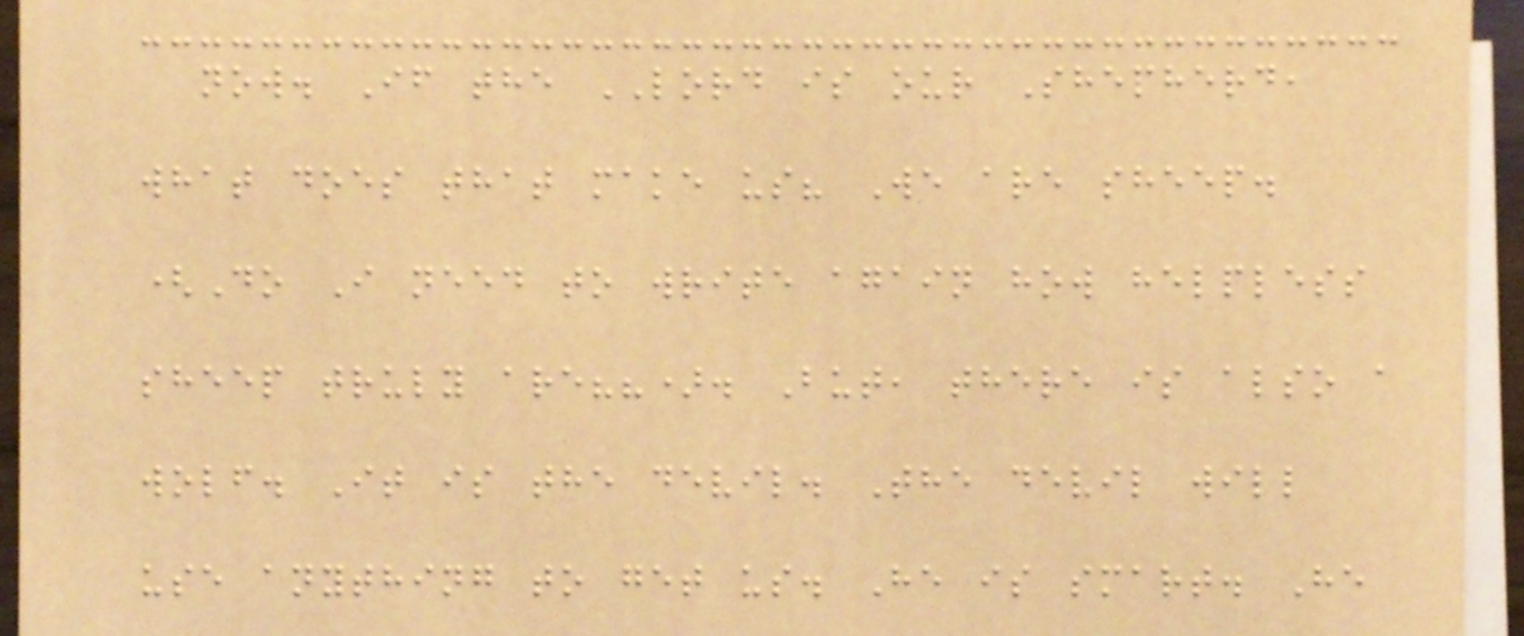now. If the LORD is our Shepherd,
what does that make us? We are sheep.
(Do I need to write again how helpless
sheep truly are??). But, there is also a
wolf. It is the devil. The devil will
use anything to get us. He is smart. He
